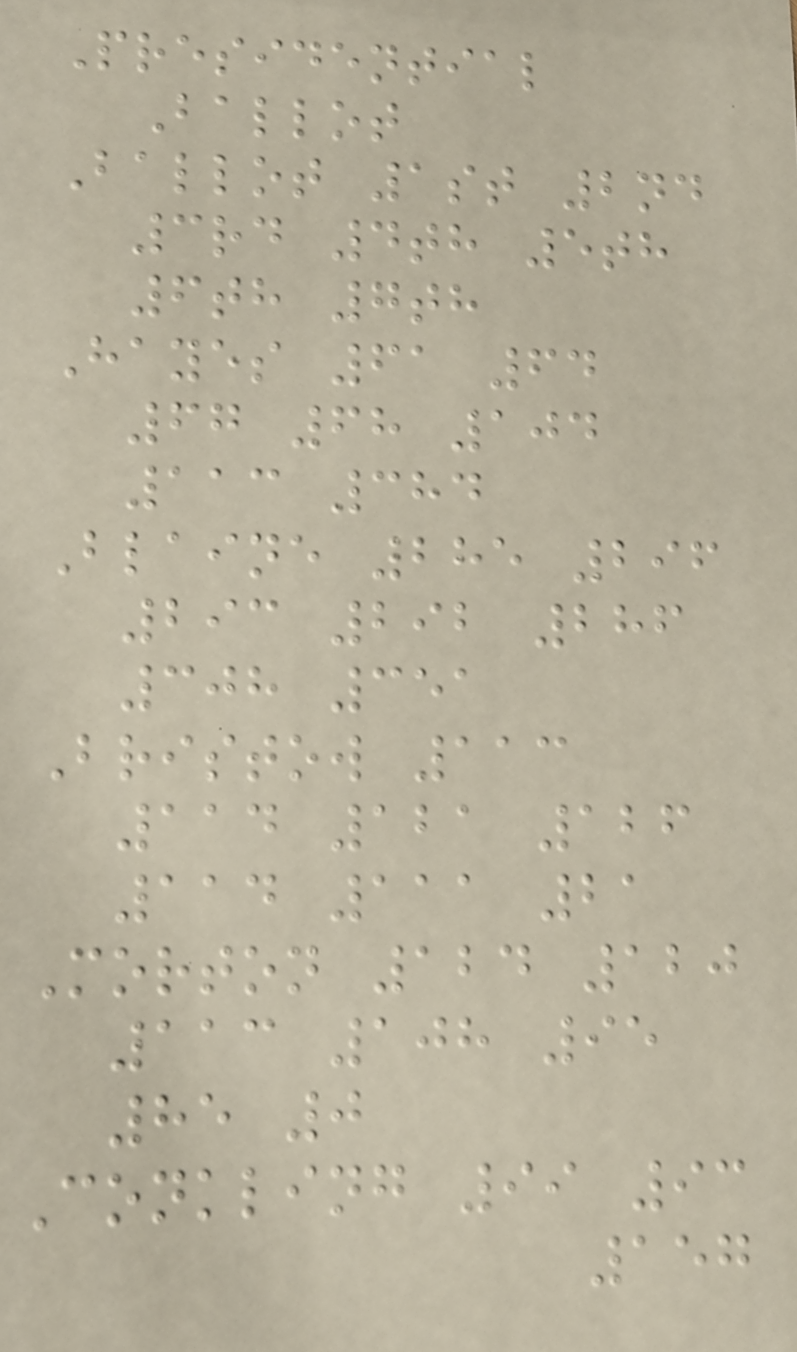Presidential
Ballot
Ballot 1st 2nd
3rd 4th 5th
6th 7th
Hayes 61 64
67 68 104
113 384
Blaine 285 296
293 292 286
308 351
Bristow 113
114 121 126
114 111 21
Morton 124 120
113 108 95
85 0
Conkling 99 93
157
